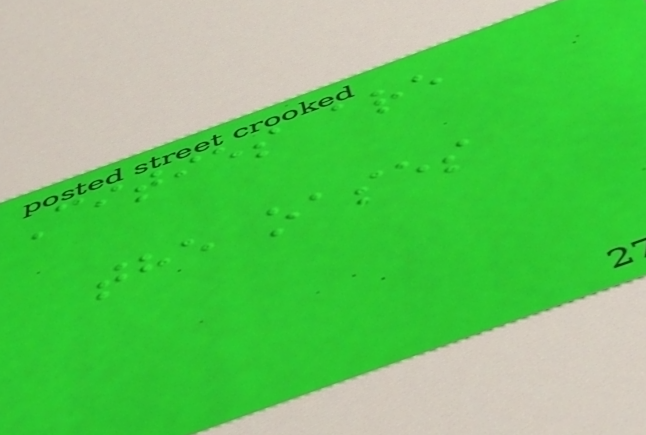Cities are
the oases
